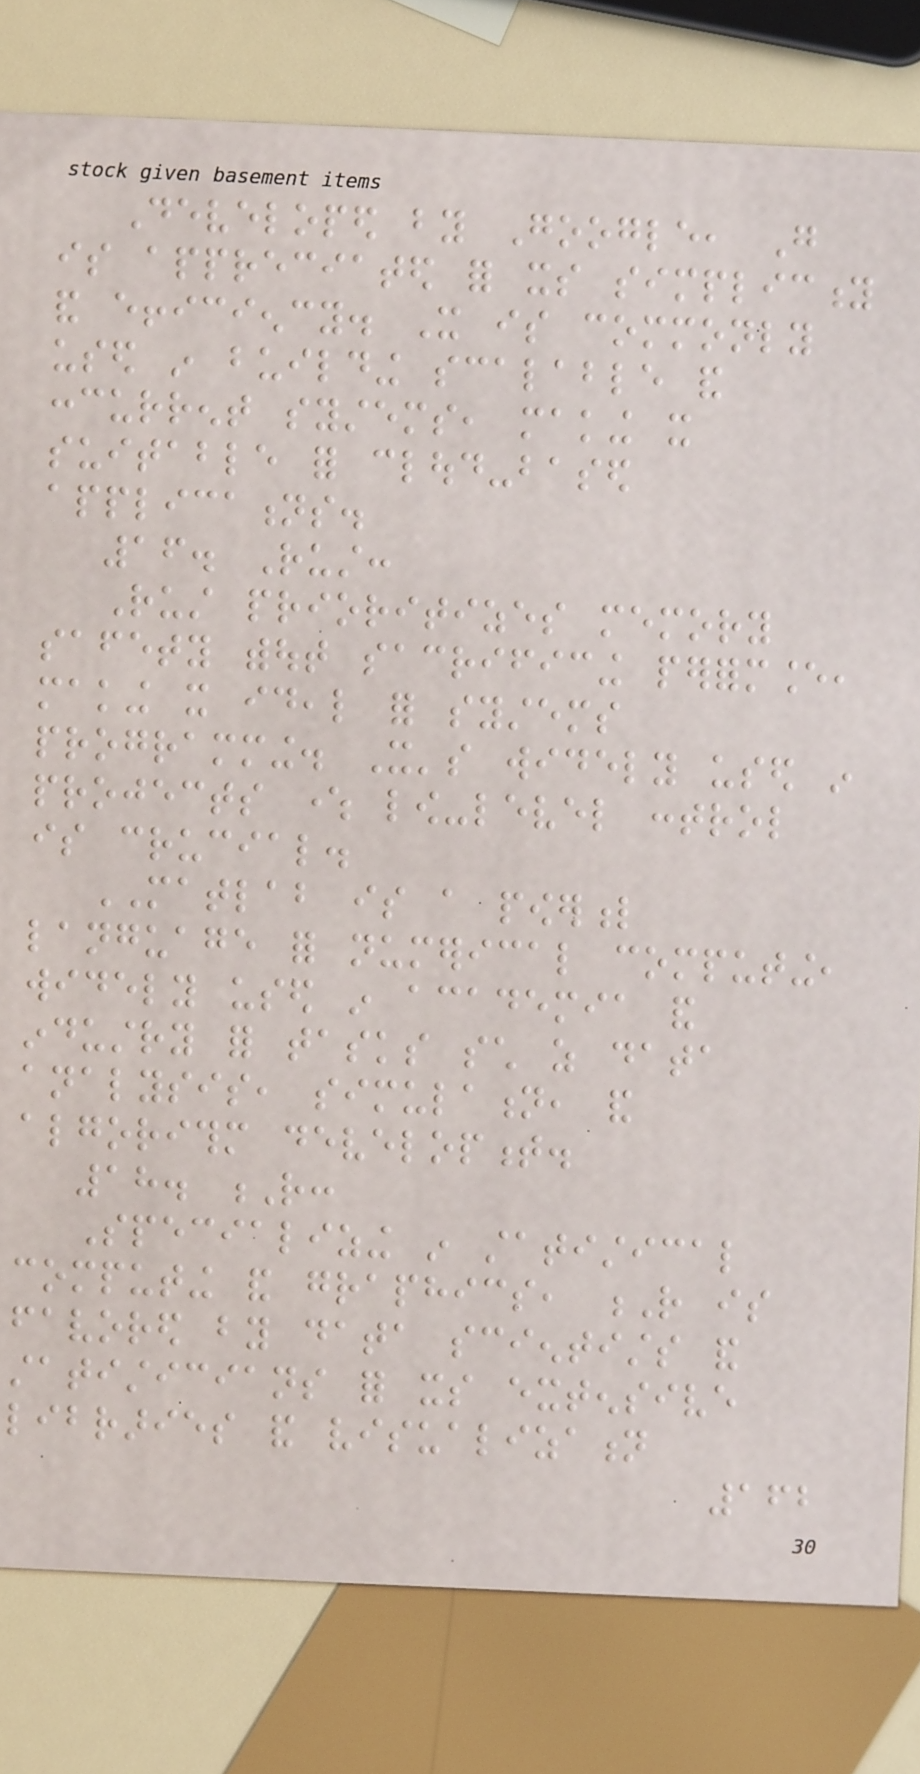Developed by Google, Go
is appreciated for its simplicity
and efficiency. It is commonly
used in building scalable and
concurrent systems, making it
suitable for cloud-based
applications.
16. Rust:
Rust prioritizes memory
safety without sacrificing performance,
making it ideal for systems
programming. It's widely used in
projects where low-level control
is crucial.
MATLAB is a powerful
language for numerical computing,
widely used in academia and
industry for tasks such as data
analysis, simulation, and
algorithm development.
18. R:
Specializing in statistical
computing and graphics, R is
favored by data scientists and
statisticians for its extensive
libraries and visualization
162
